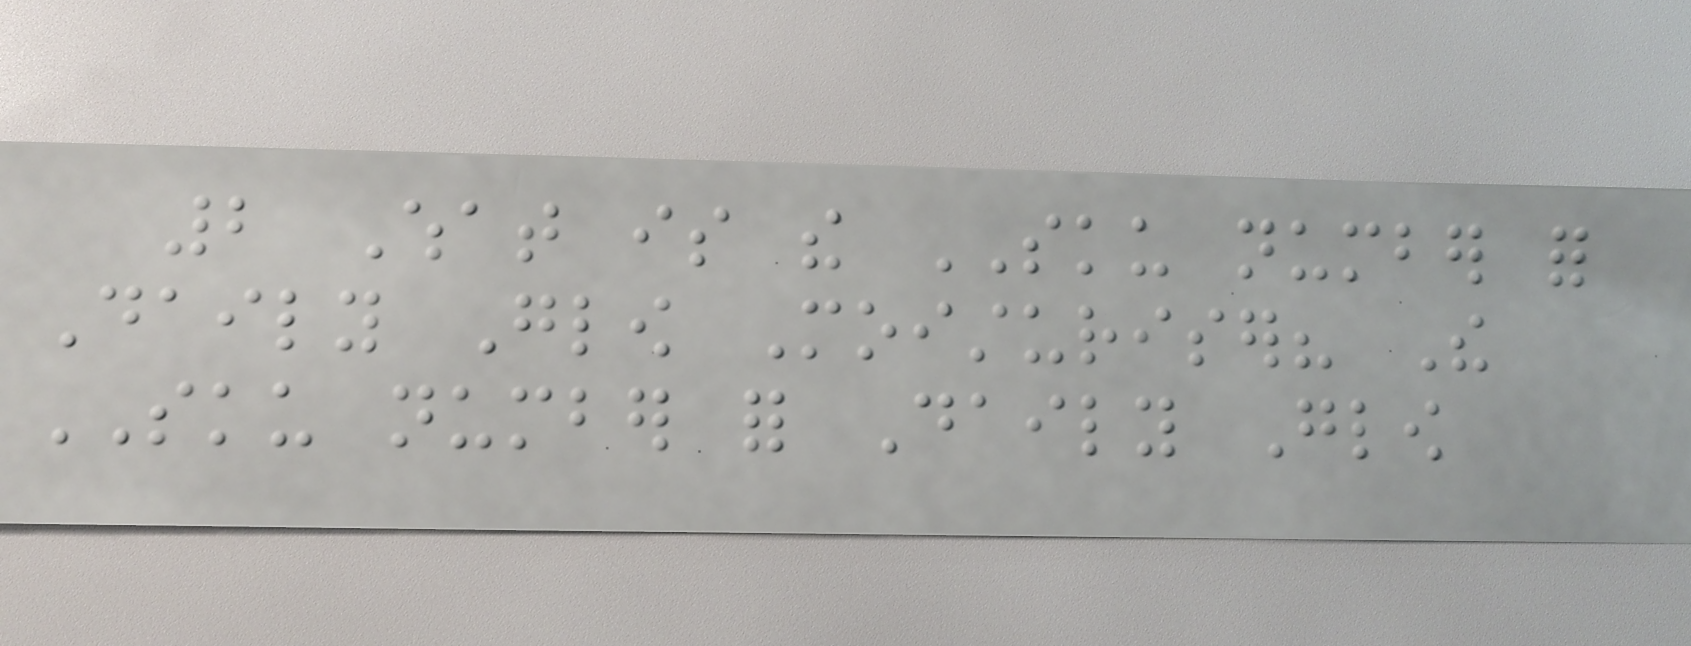2 What is the SKU number for
Daily Glow Moisturiser? The
SKU number for Daily Glow
